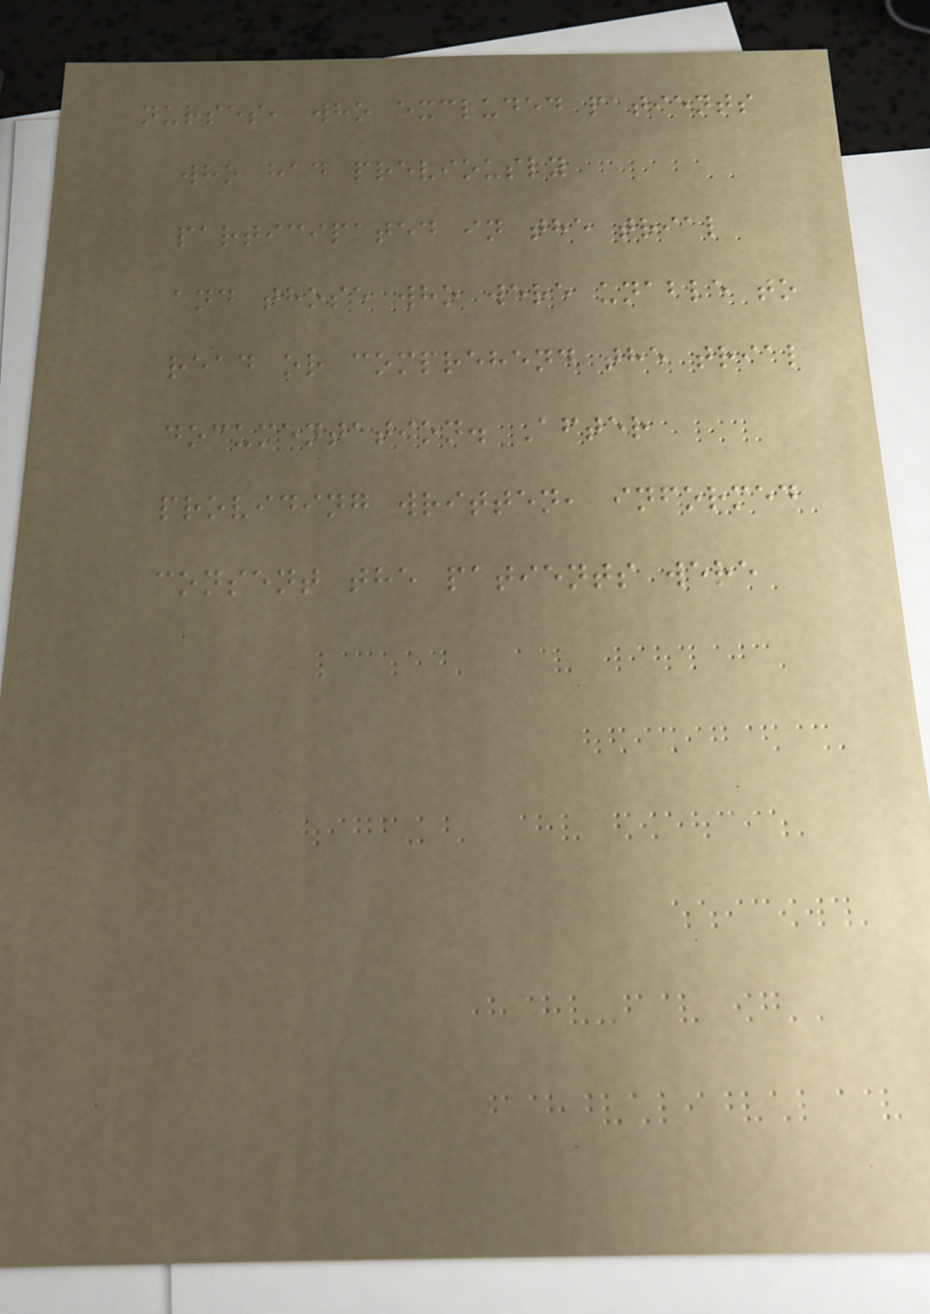nurses, who excluded patients
who had previously
participated in the trial
and those who were unable to
read or comprehend the trial
documentation. After
providing written, informed
consent the patients were
